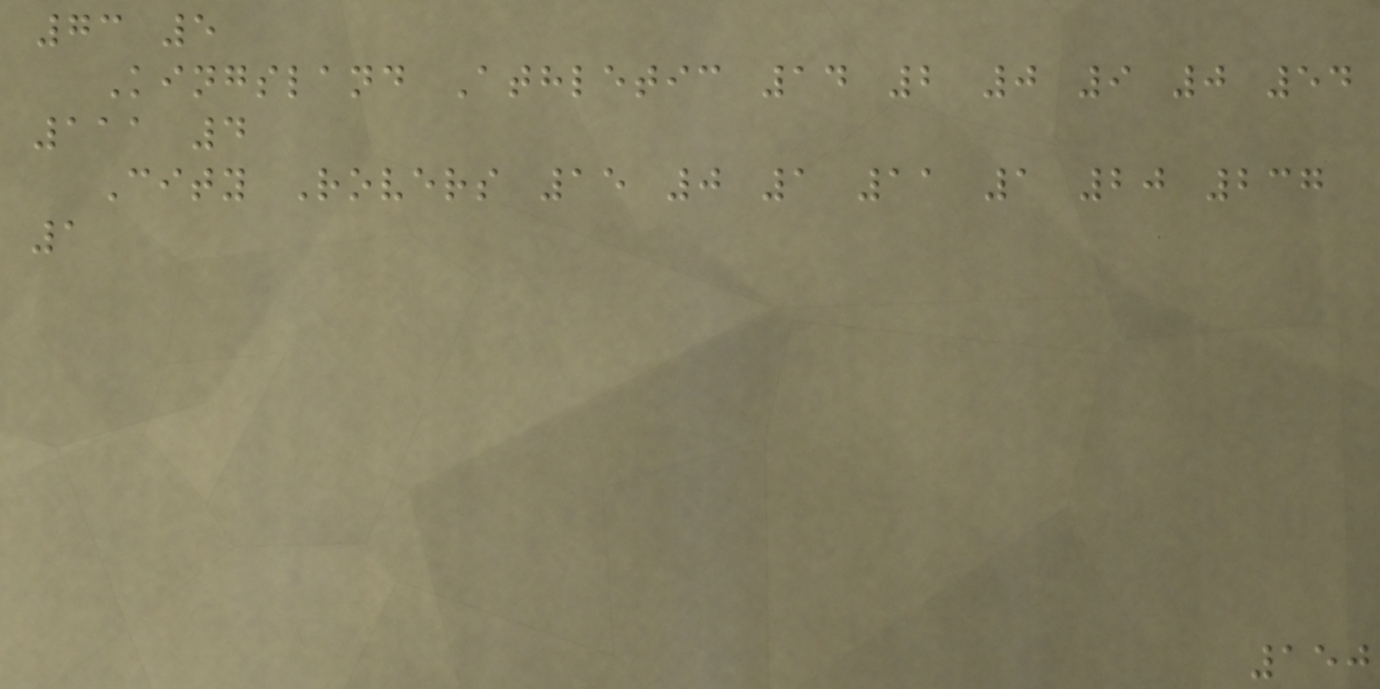73 5
Kingsland Athletic 14 2 0 9 0 54
111 4
City Rovers 15 0 1 11 1 20 237
1
150
